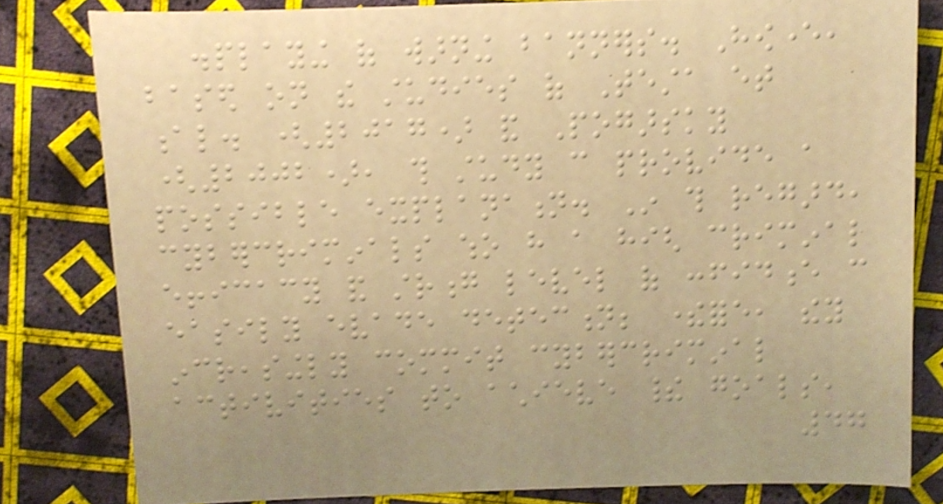displaying of warning banners. However,
based on the studies of Testa et
al. (2017) and Pogarsky
(2002), this study can provide a
possible explanation. In this regard,
cybercriminals who have a high criminal
efficacy and strong level of confidence can
easily evade detection; therefore, they
increasingly commit cybercriminal
activities to achieve their goals,
47
